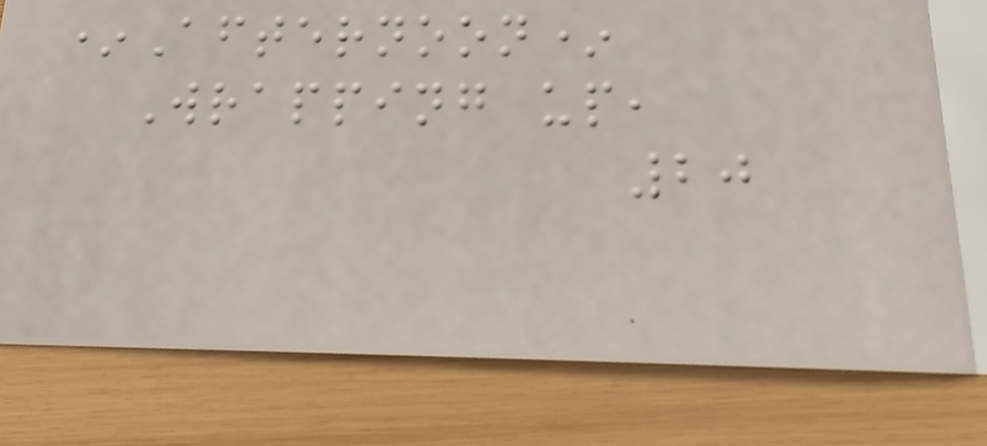*Afternoon*
Wrapping up,
20
